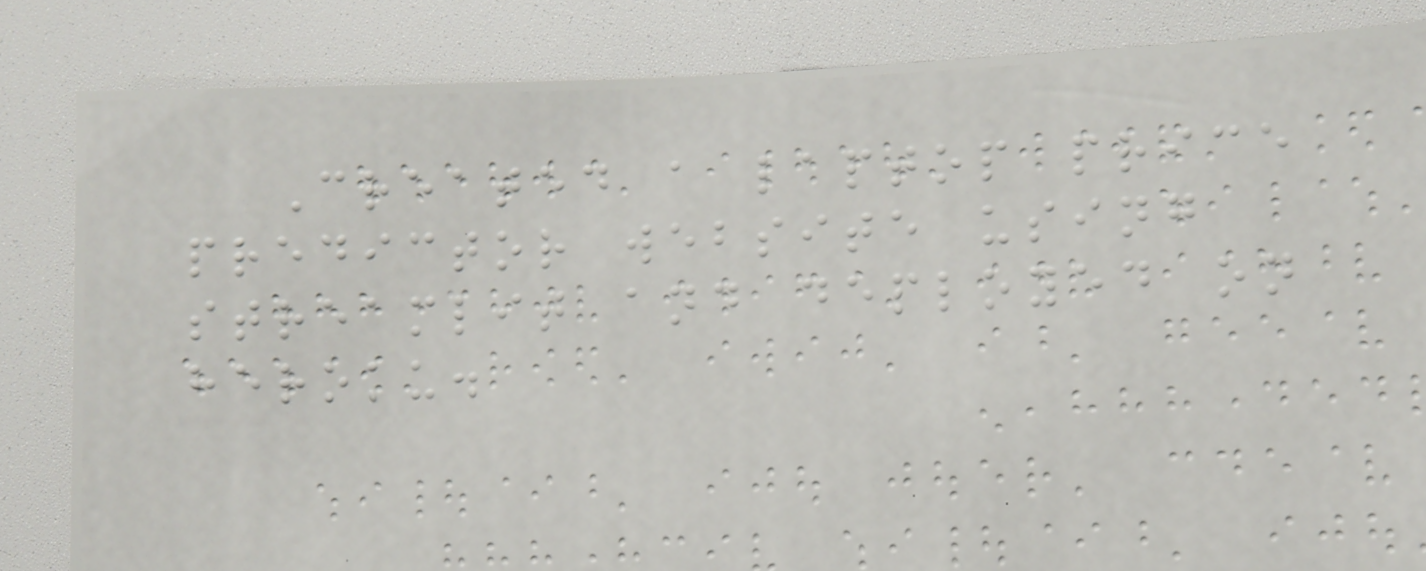Created a laptop price
predictor website using
streamlit and deployed on
heroku.
